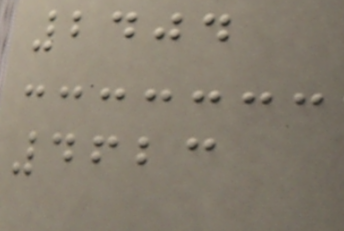2404
4623
